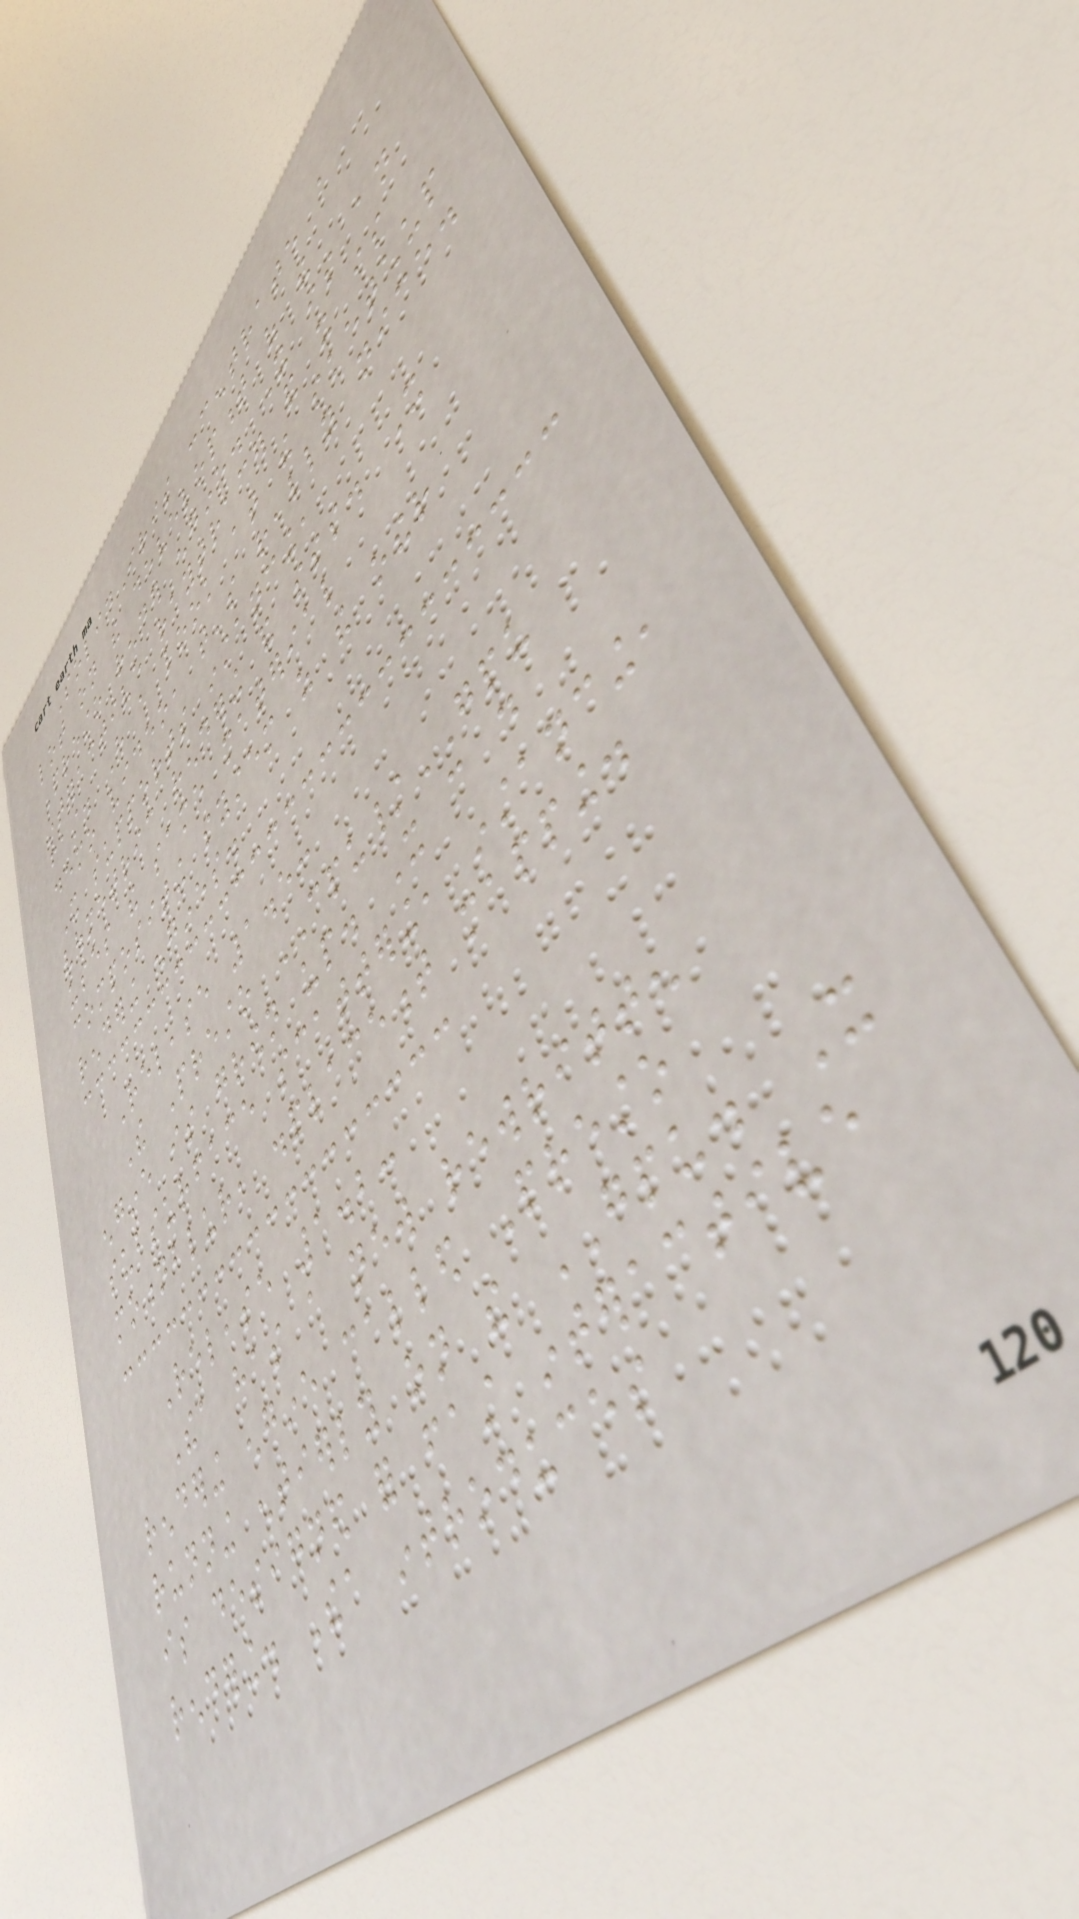SolidIris concentrate a
lot on the development of the
Presto render engine. It is an
interactive raytracer and it is
fast. Have a look at the sketchup
demo video, that's really nice.
It supports instancing,
voumetric rendering and sss. It
uses the same material
compositing system as the other
rendering engines.
Release 1.5:
The Presto CPU/GPU
engine is grown up. It can do
subsurface scattering, instancing,
motionblur, displacement mapping.
Release 1.2:
Thea has a new rewritten
rendering engine called Presto
running entierly on the GPU. It
is designed for fast interactive
rendering. Thea introduces
